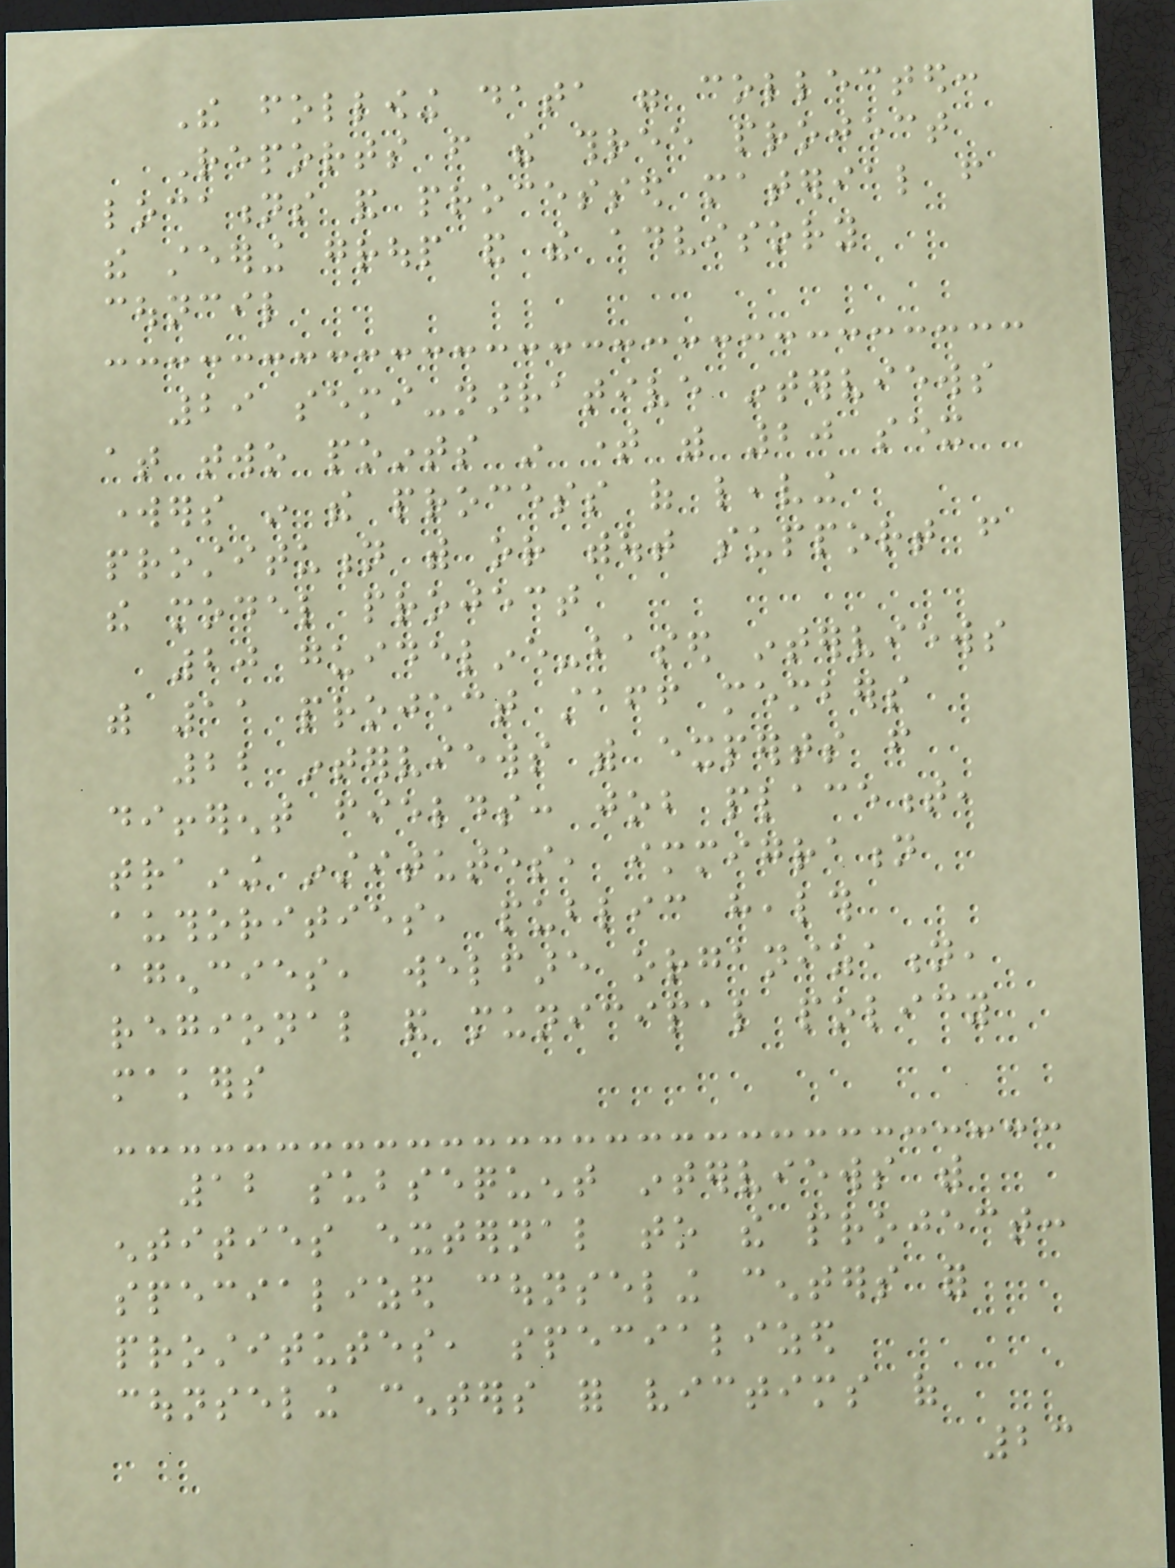The following data were collected:
Reports from the three project
locations and processed material from
the steering group and the advisory
council
29 semi-narrative interviews
at two points in time with 20 sex
workers in the process of leaving
prostitution with or without support from
the model project
20 guideline-based interviews
with 11 project staff members
22 interviews with experts from
different fields: job placement,
training institutes, immigration
authorities, public health
agencies, welfare organization,
regional and municipal policy
makers
12 subsequent interviews with
entities external to the project:
specialized counseling centers for
prostitutes, specialized
counseling centers for victims of
23
